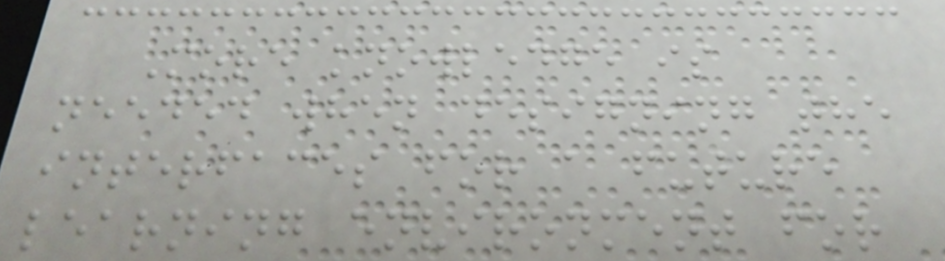More knowledge is
needed when designing the
interfaces for a future
learning environment for
